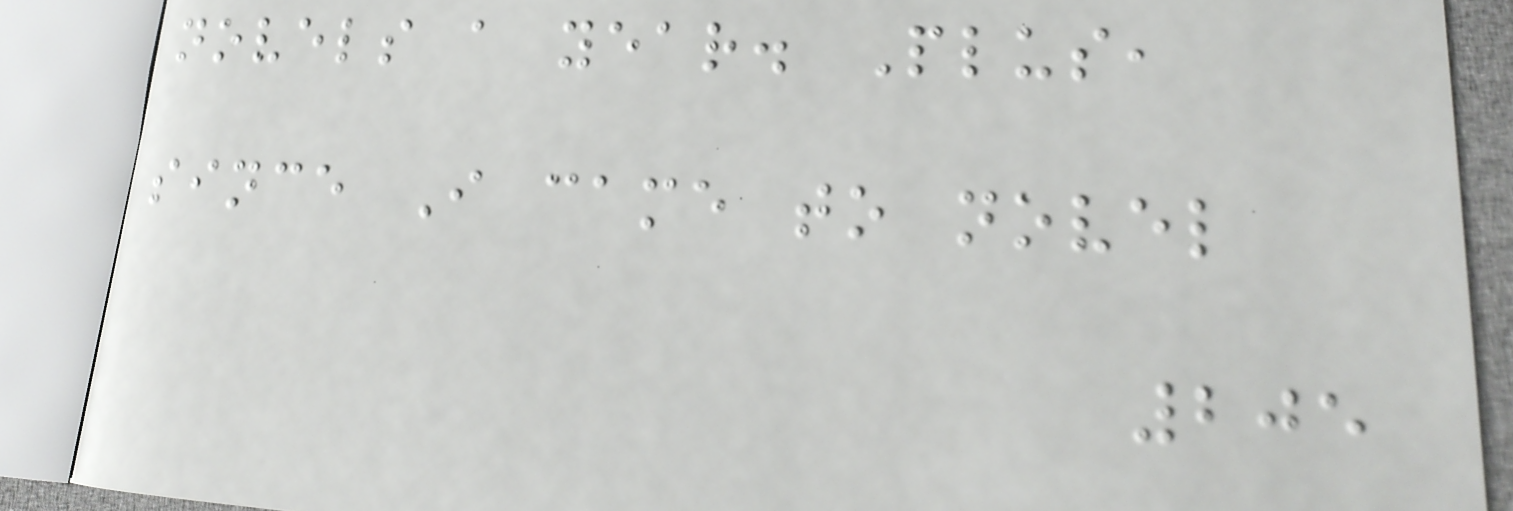novels a year. Plus,
since I came to novel
205
